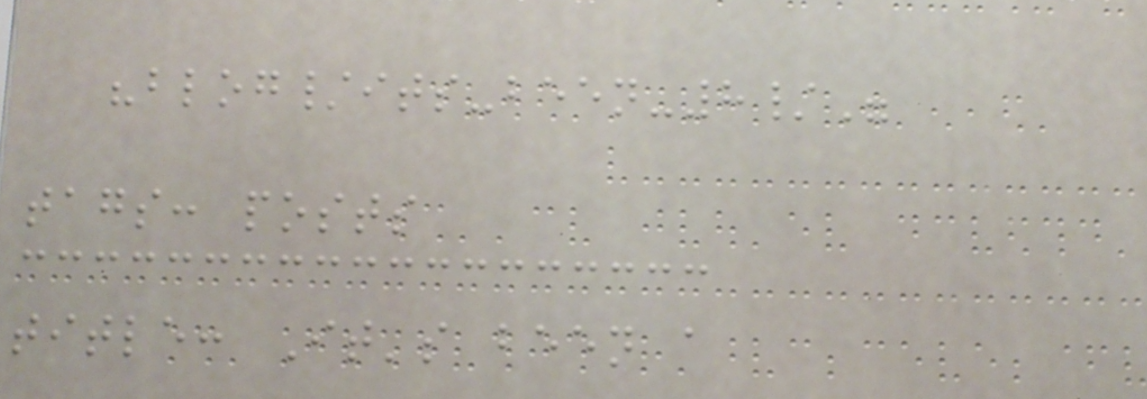"blog/its-been-8/"
tags: posts
title: It's been a
